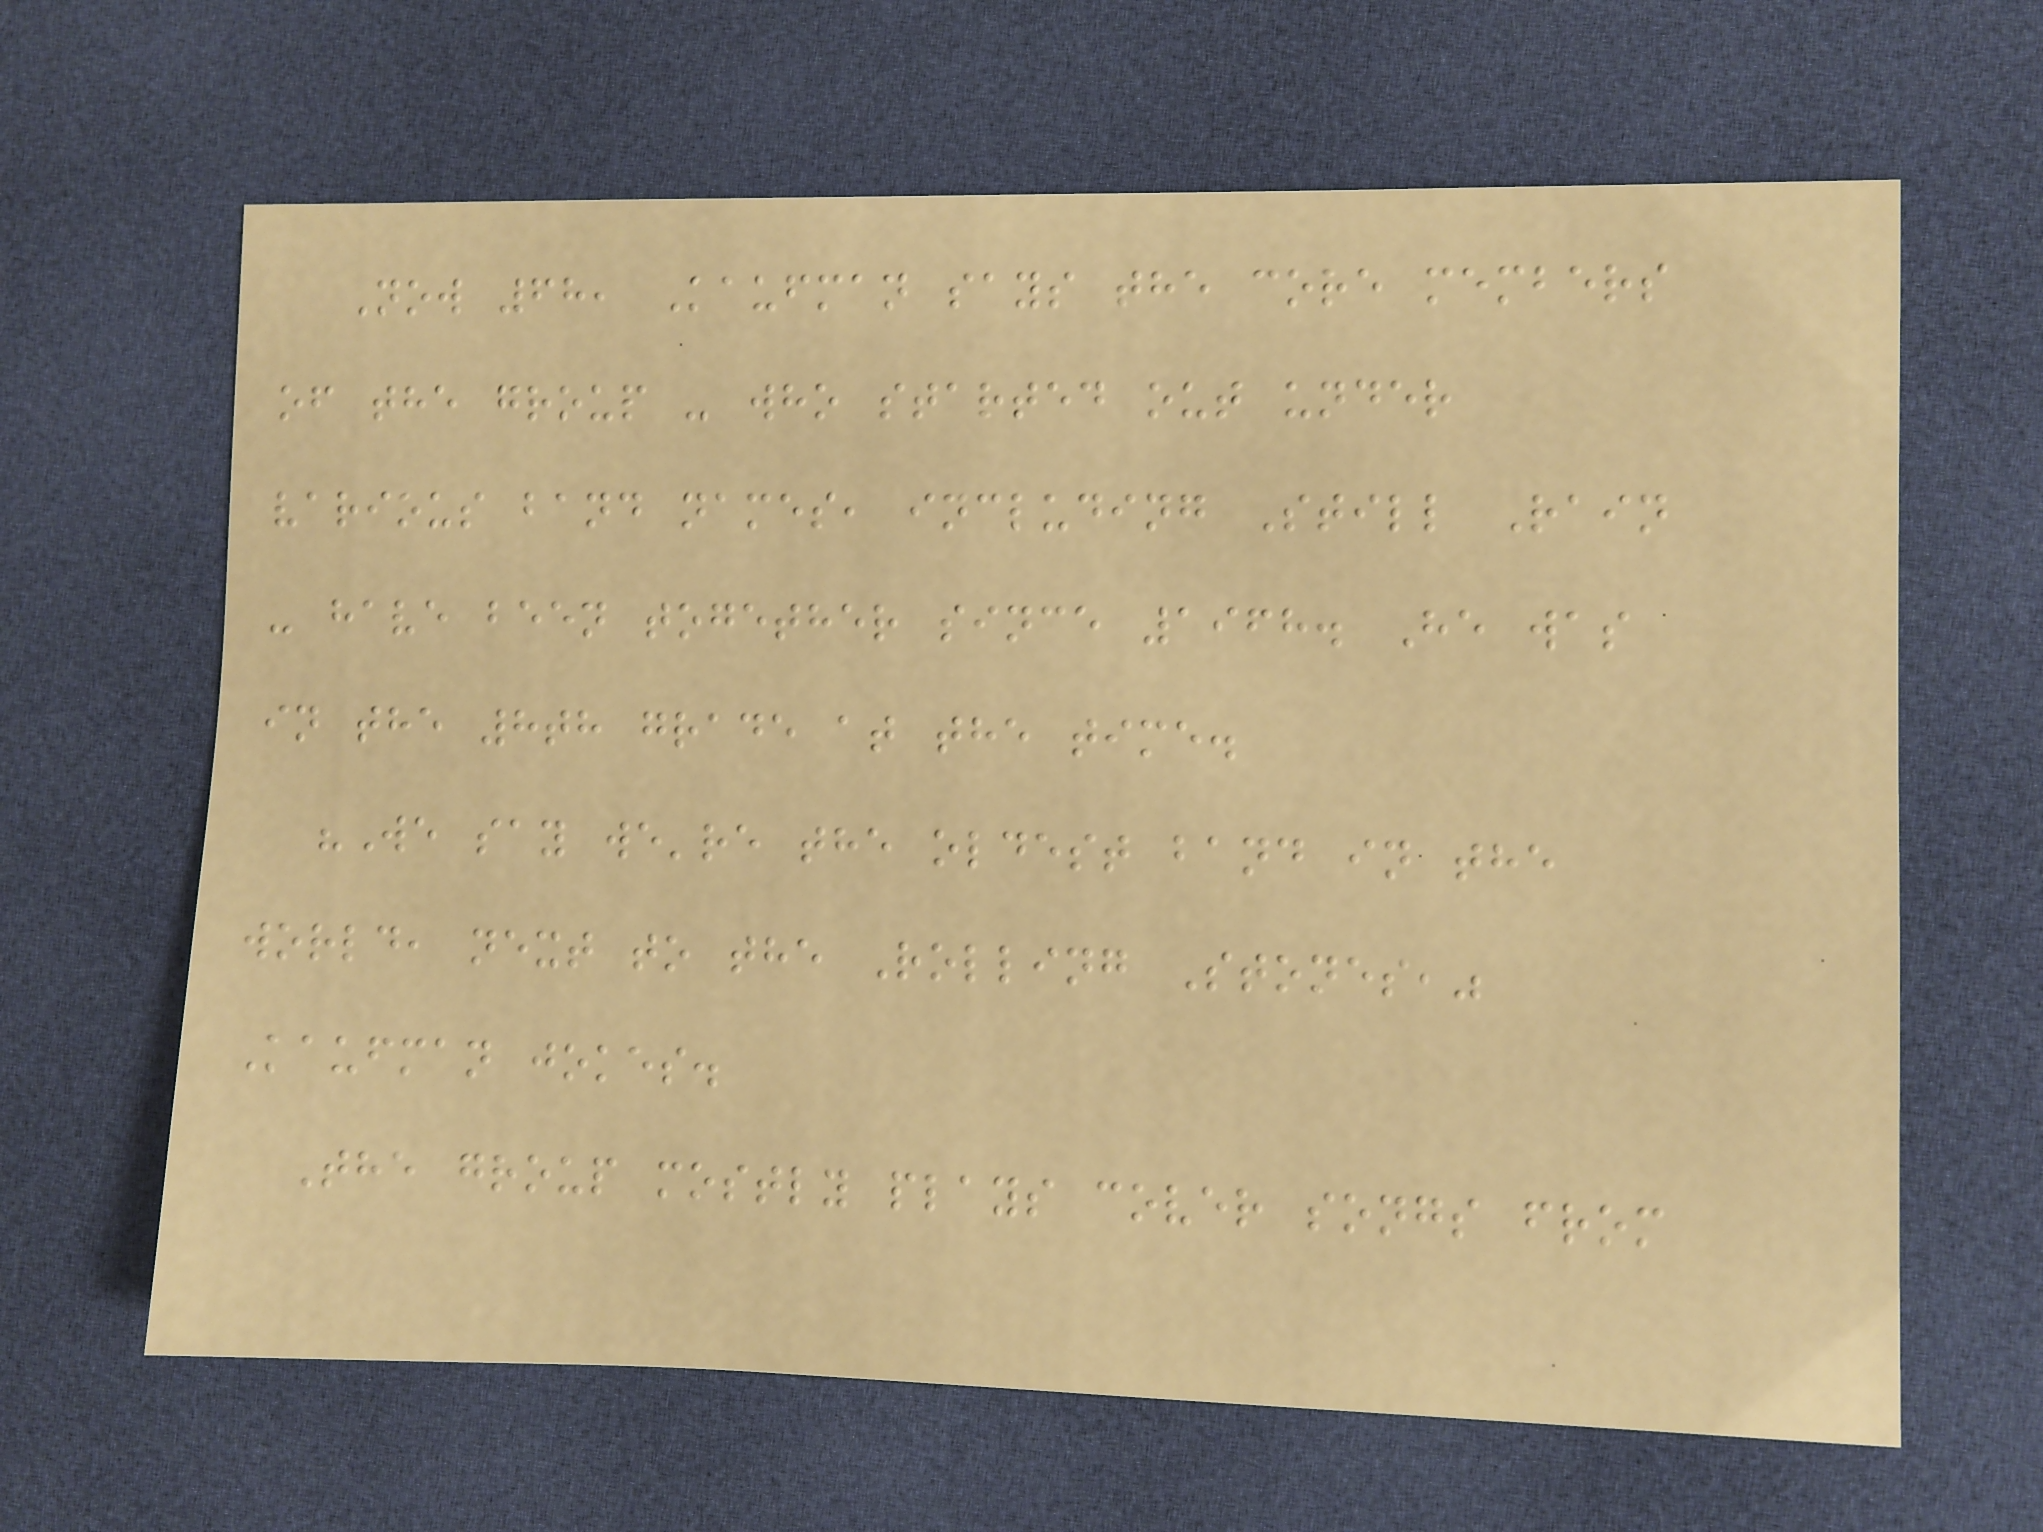Now 68, Kaufman says the core members
of the group - who started out under
various band names, including Still Rain
- have been together since 1968. He was
in the 8th grade at the time.
"We say we're the oldest band in the
world, next to the Rolling Stones,"
Kaufman jokes.
The group mostly plays cover songs from
